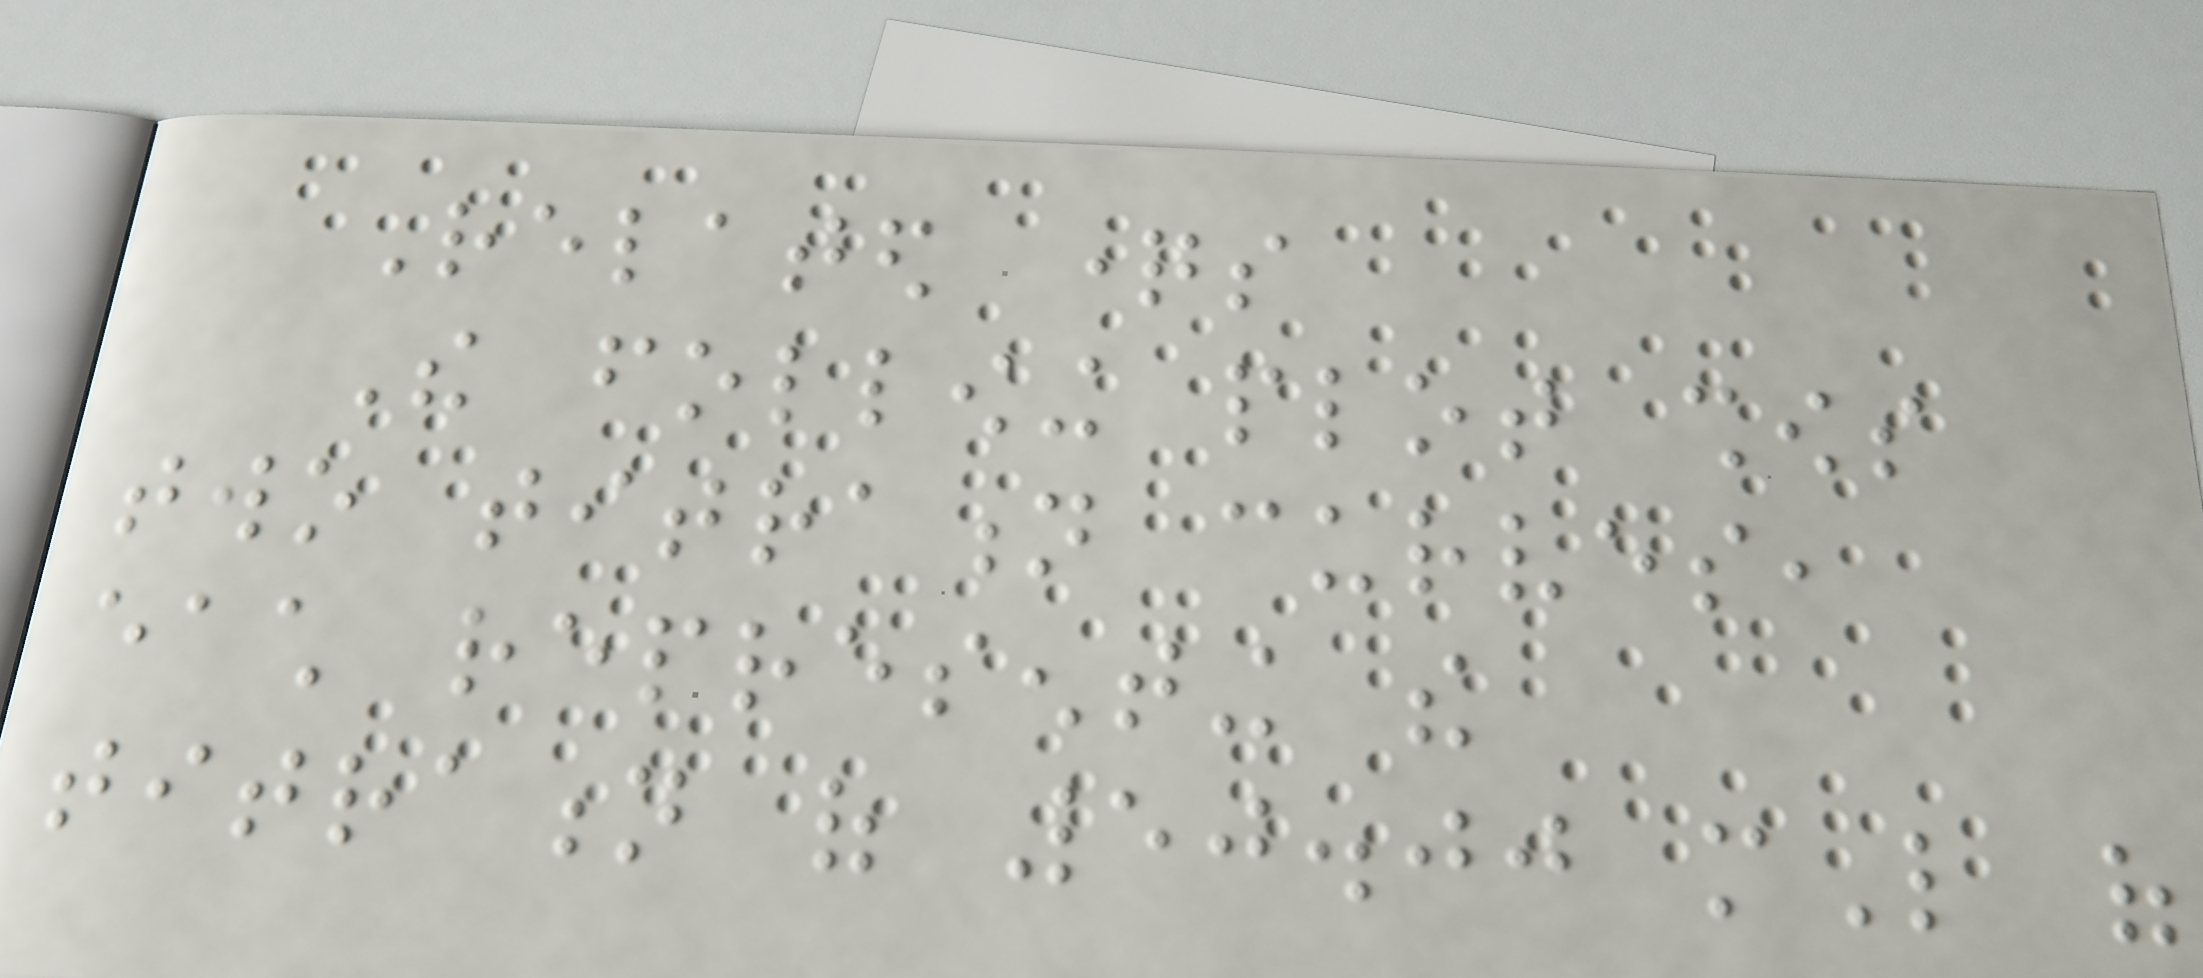Related questions
The following plot shows
two titration curves,
each representing the
titration of 50.00 mL of
